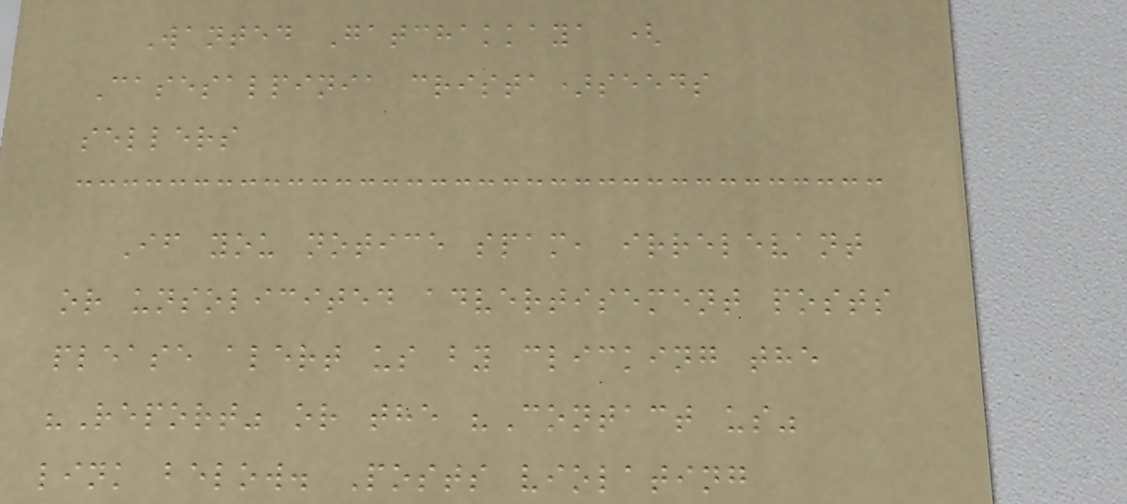Wanted Gatchakkaya (
Casesalpinia crista)seeds
sellers
If you notice spam, irrelevant
or unsolicited advertisement posts
please alert us by clicking the
"Report" or the "Contact us"
link below. Posts violating
